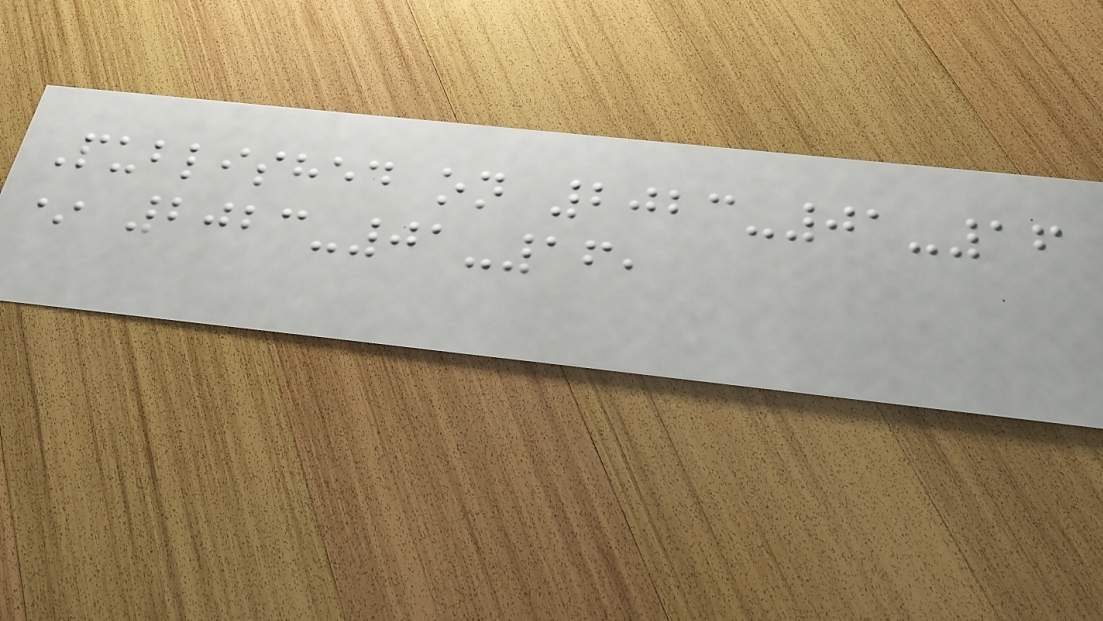Published on 2023-01-16
* 2023-01-16,
